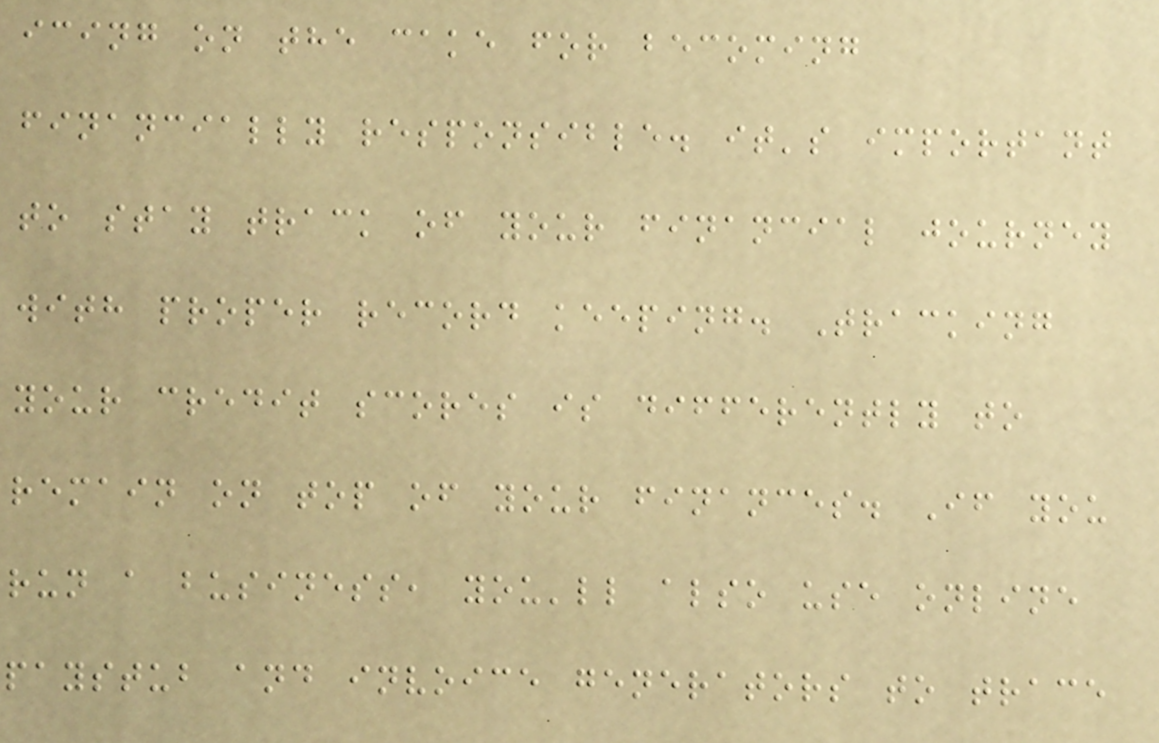icing on the cake for becoming
financially responsible. it's important
to stay track of your financial journey
with proper record keeping. Tracking
your credit scores is differently to
remain on top of your finances. If you
run a business, you'll also use online
paystub and invoice generators to trace
